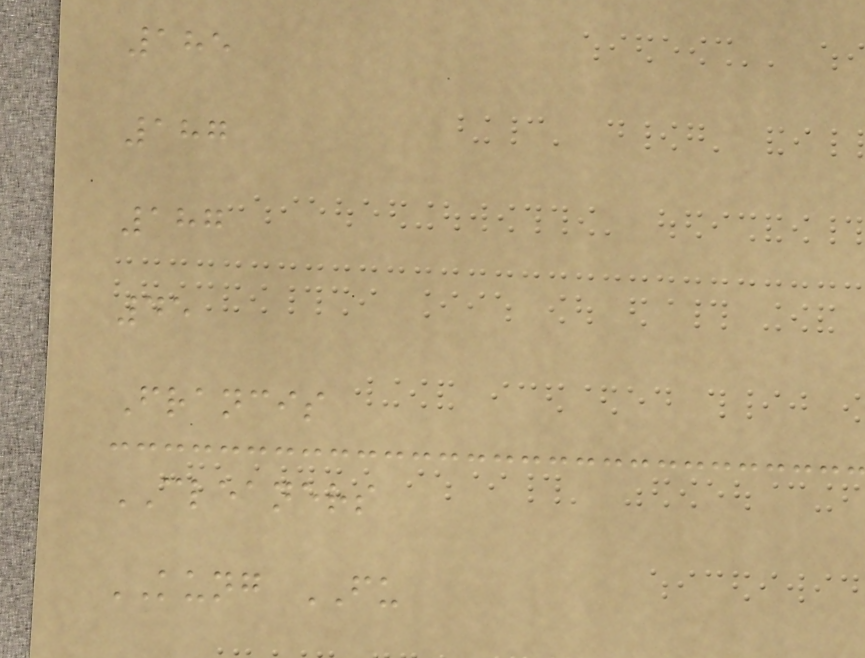185
187
187
45
Francis
CLEANERS
KUNG FU
